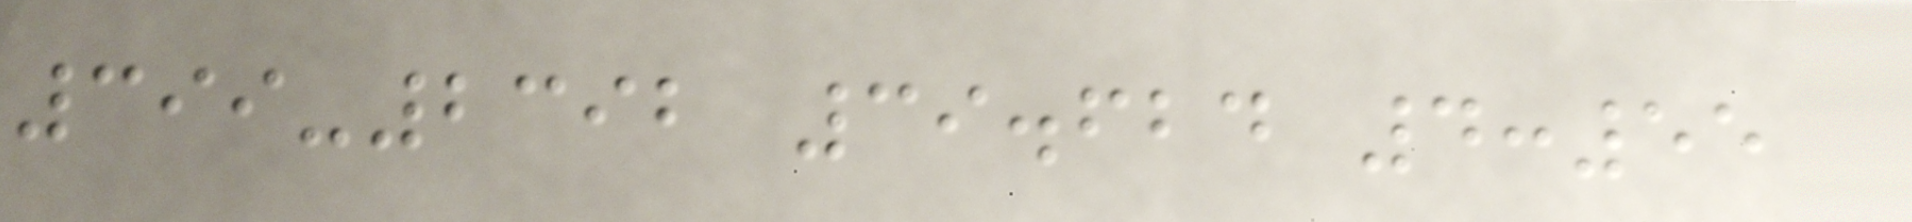399-2392 39.624 4:55
